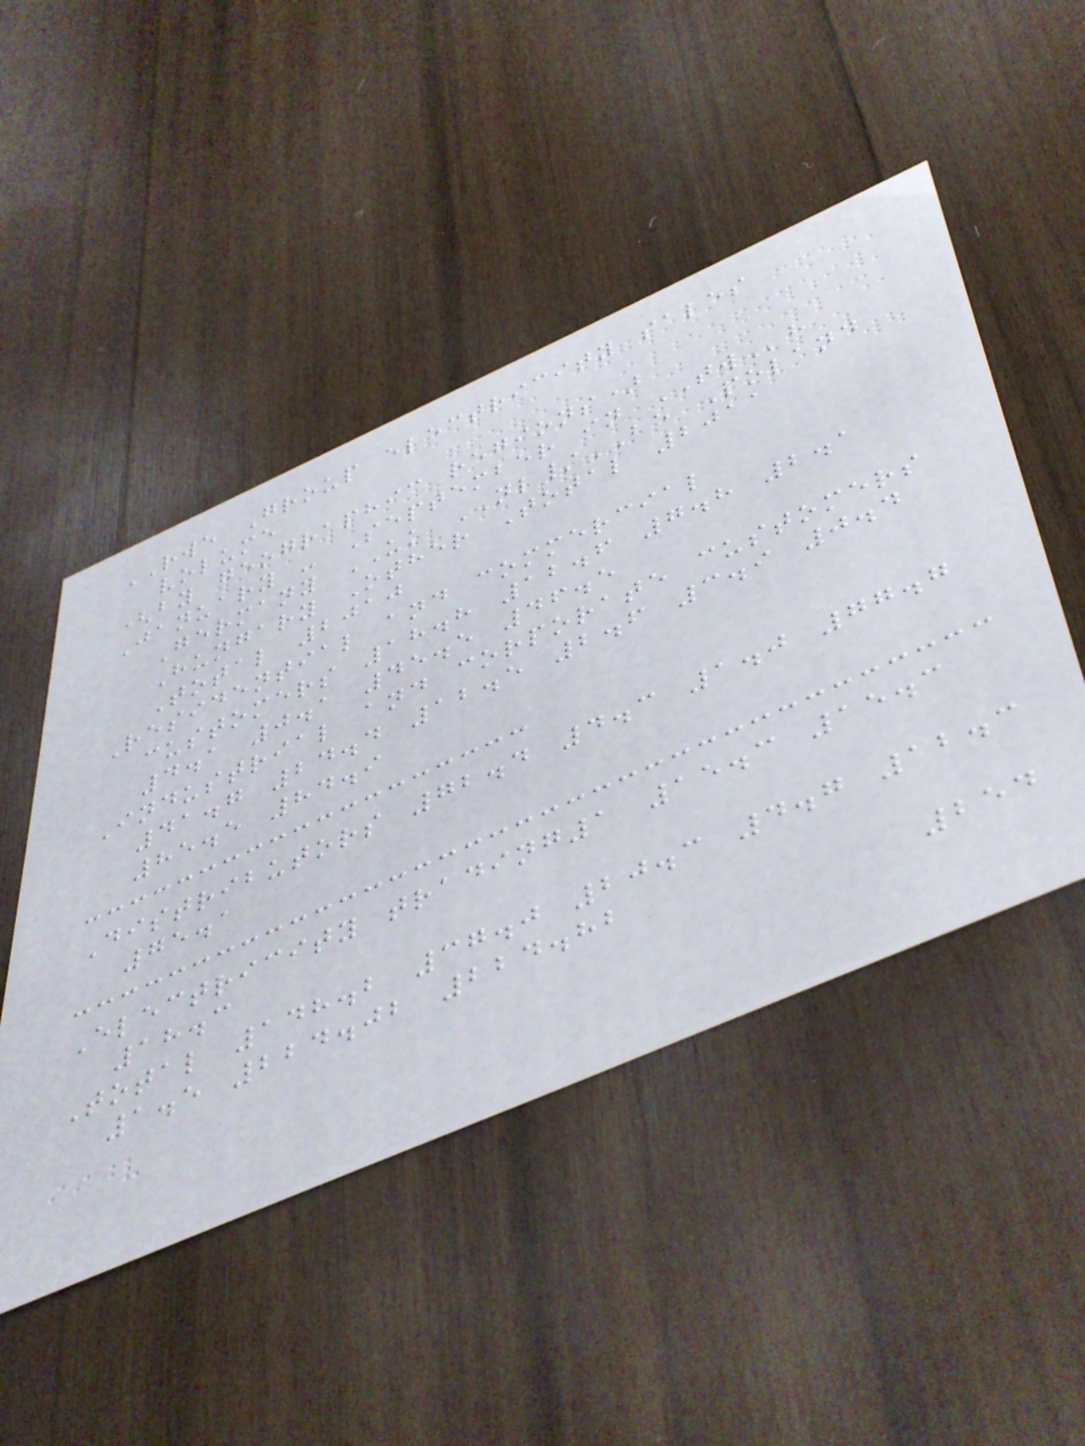RWE Group electricity sales
volume
(by geographic regions)
January - September in TWh
Germany UK NL/BE Poland
Hungary Other Total 2011
Total 2010
Residential and commercial
customers 18.8 12.6 7.8 2.1
4.1 0.1 45.5 46.5
Industrial and corporate customers
41.7 24.4 12.5 2.6 3.9 0.4
85.5 84.9
Distributors 72.4 4.3 1.0 77.7
75.1
Electricity trading1 15.3 15.3
18.3
Total 148.2 37.0 20.3 4.7 12.3
1.5 224.02 224.82
254
